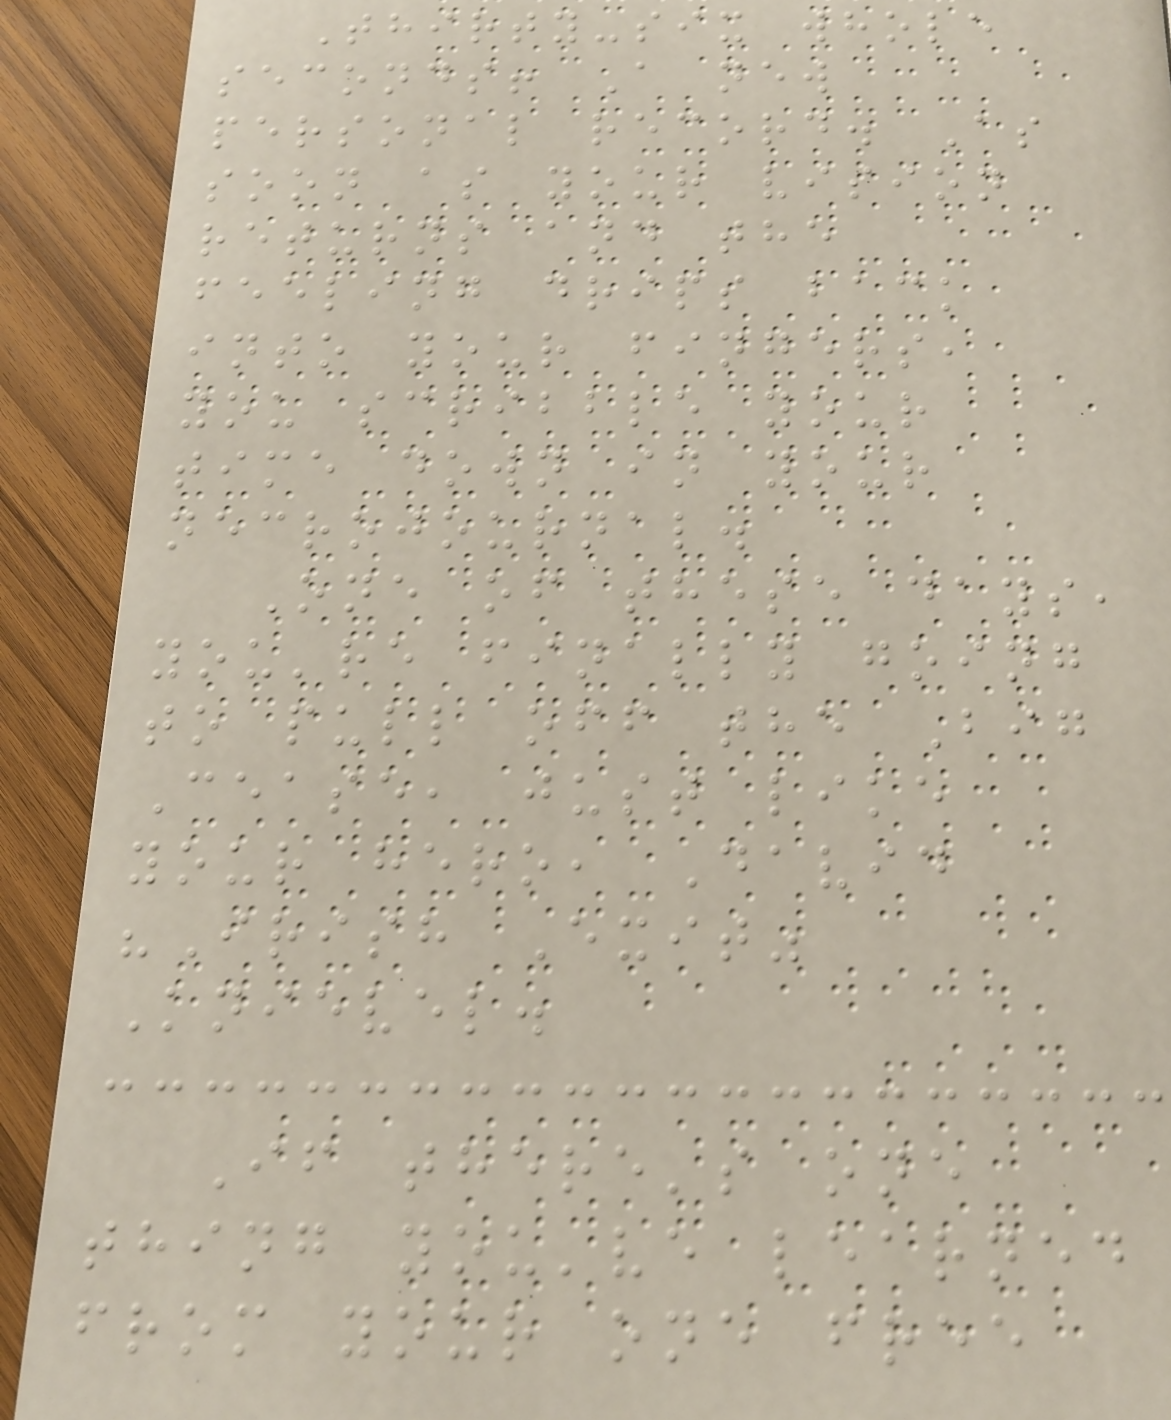Thirty-six whole
seconds! A new
personal record. As
soon as your vision
returns and the
feeling drips back
into your fingers,
you scribble your
time down in your
necrojournal.
One of these days,
you're finally going
to pull off the Big
Cease, just like
your hero, David
"Irish Exit"
Knievel.
If there's one
thing you've learned
from your one free
